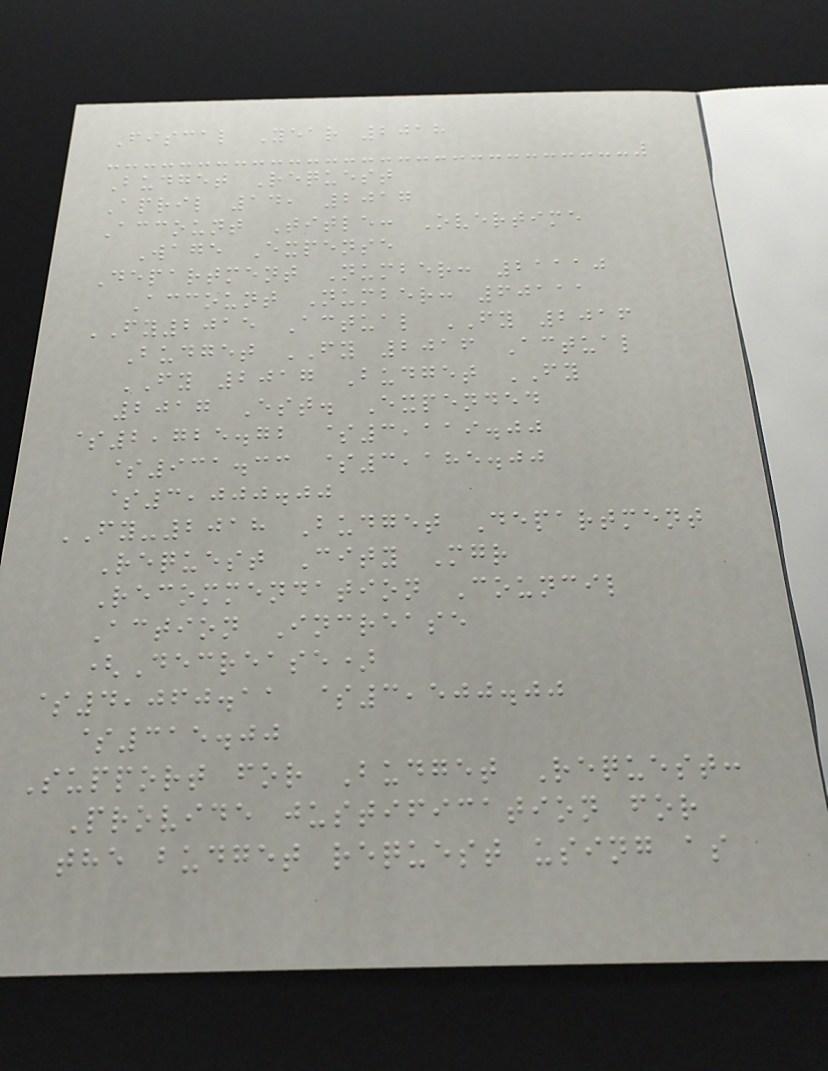Fiscal Year 2018
Budget Request
April 14, 2017
Account Title: Overtime
Wage Expense
Department Number: 21110
Account Number: 60111
FY2015 Actual FY 2016
Budget FY 2016 Actual
FY 2017 Budget FY
2017 Est. Expended
$2,725.72 $3,119.00
$931.33 $3,185.00
$3,000.00
FY-2018 Budget Department
Request City Mgr
Recommendation Council
Action Increase
(Decrease)
$4,060.11 $3,500.00
$315.00
Support for Budget Request:
Provide justification for
the budget request using as
